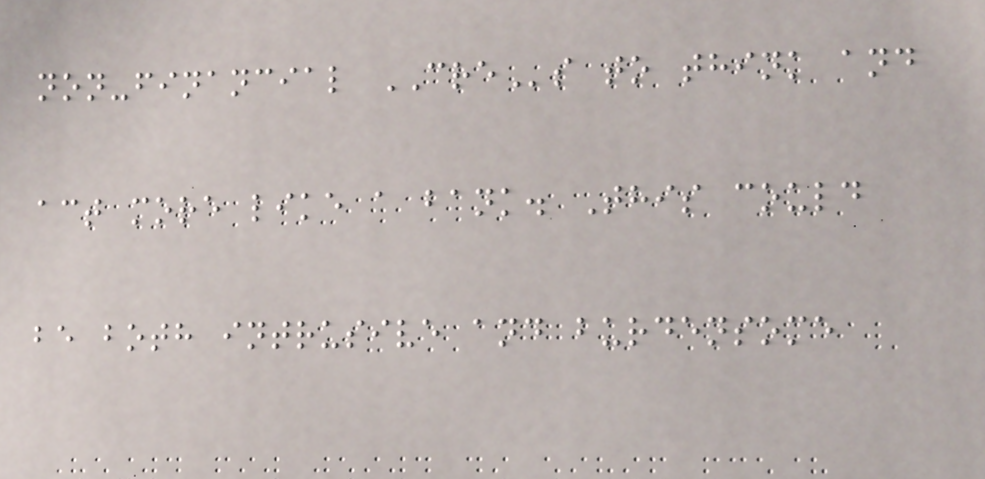non-financial CREs to think and
act more like a bank. This could
be both intrusive and burdensome
